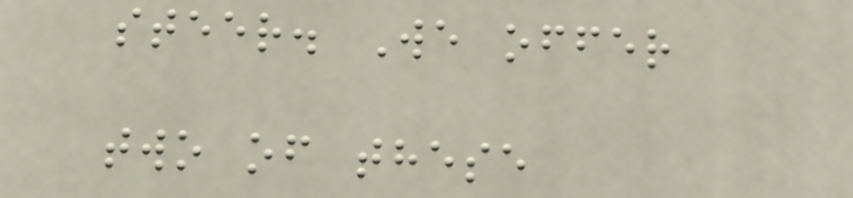steer. We offer
two of these
